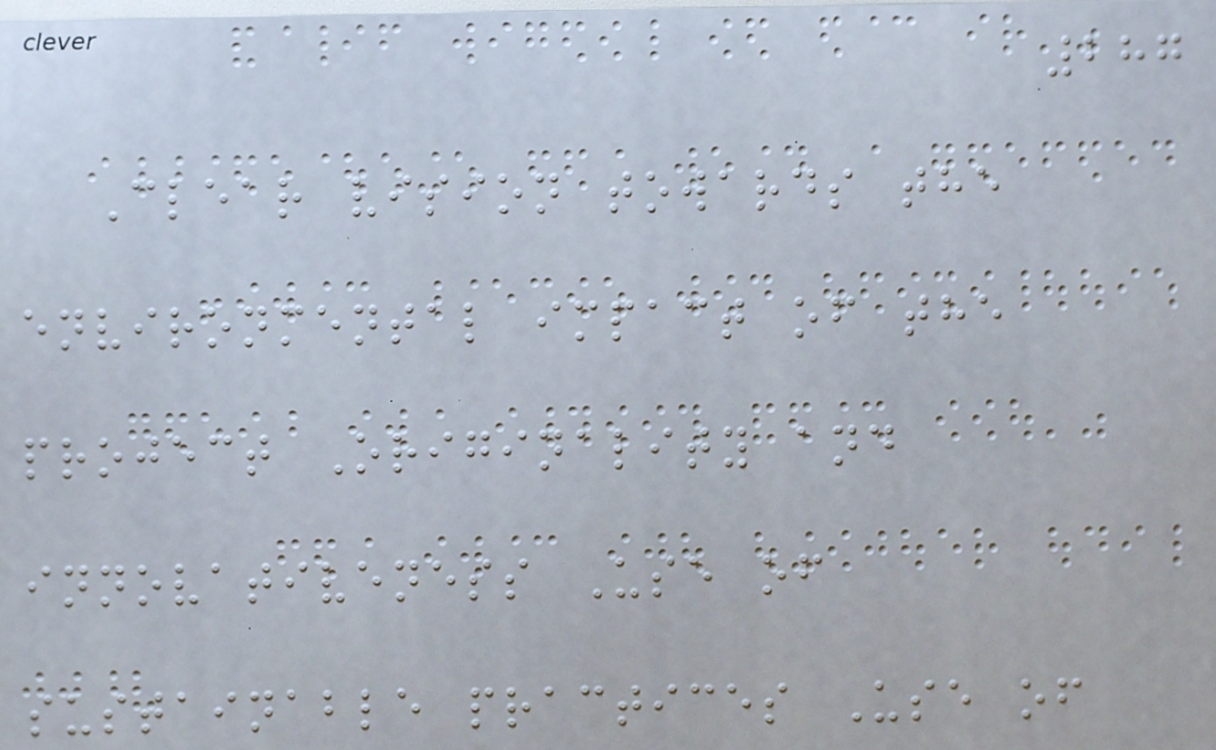287
Clear vision towards the
environmental impact of the
project Originality and
innovativeness Use of
sustainable practices Use of
